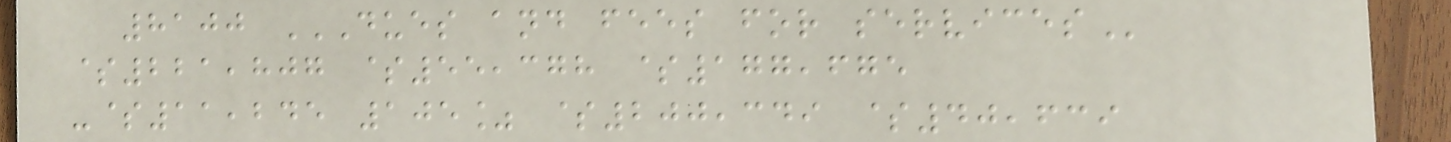8100 DUES AND FEES FOR SERVICES
$221,807 $55,378 $177,675
-$11,245 105% $200,349 $40,639
